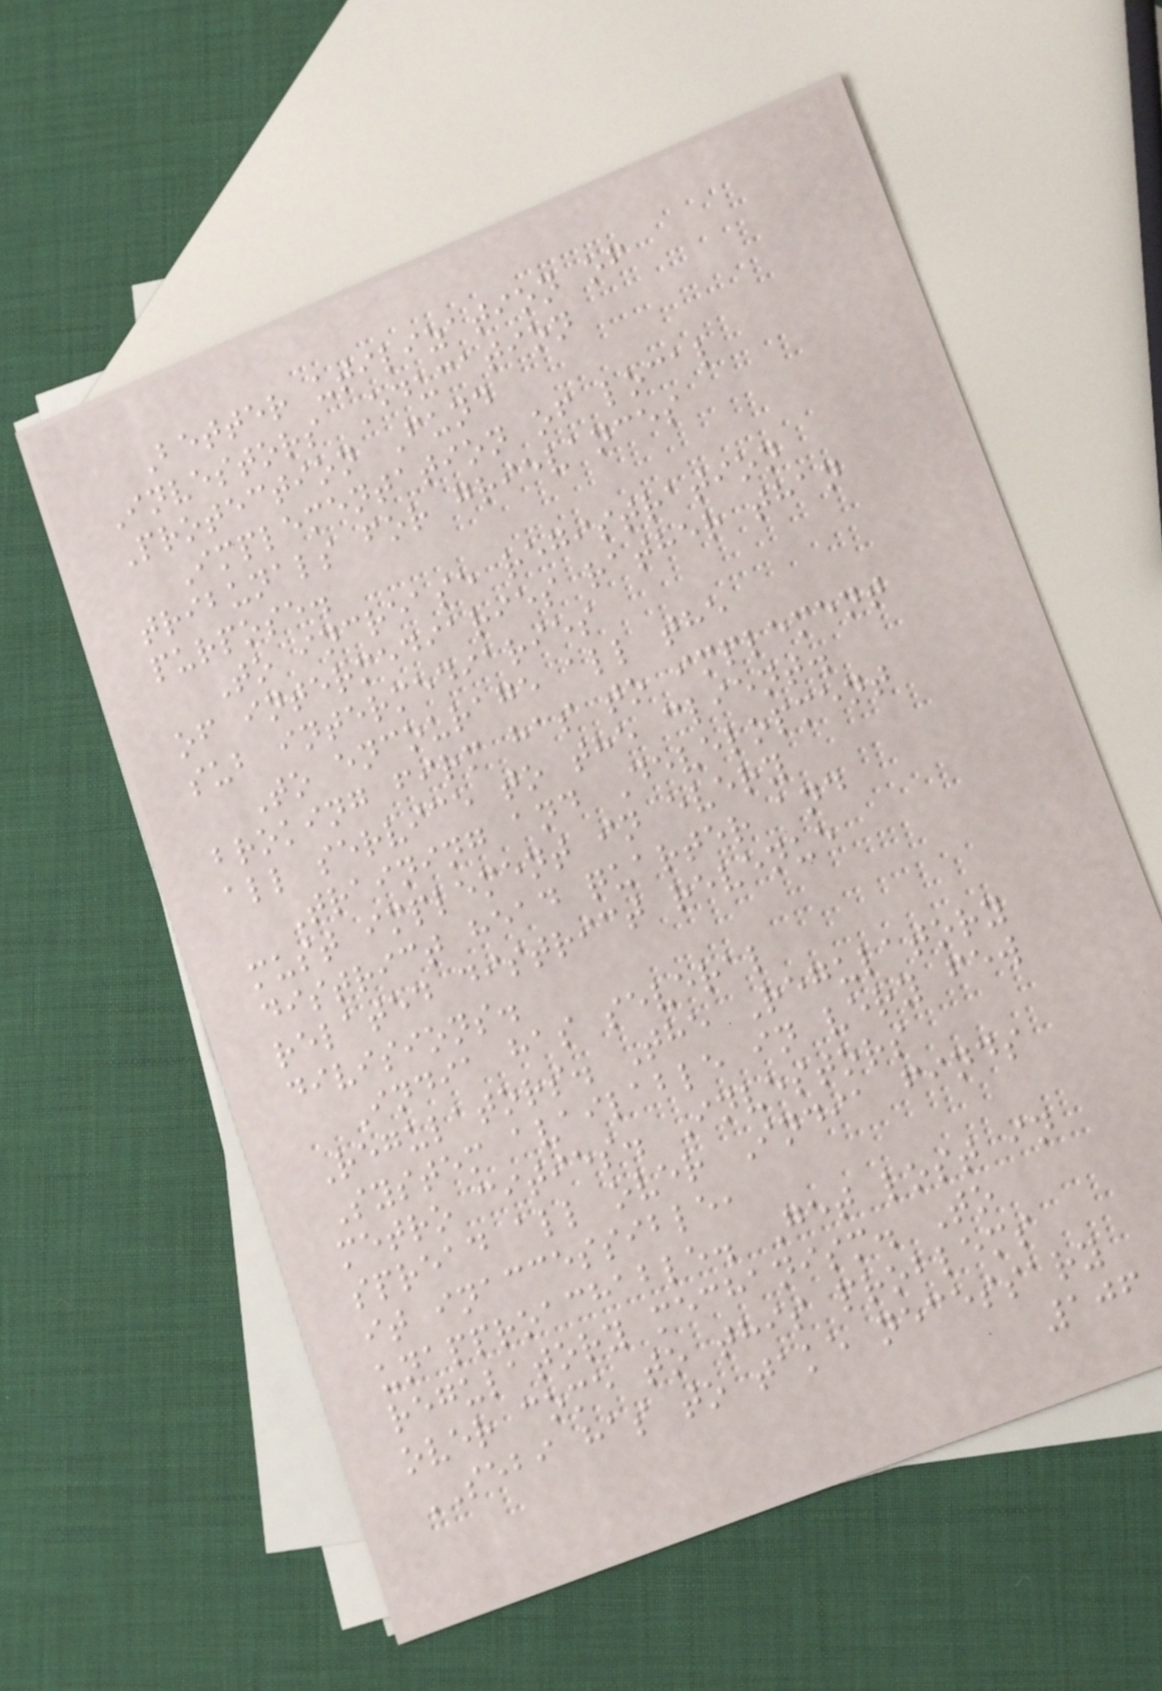Better utilization of
Investors Education
Protection Fund
Implementation of local
tribunals for grievances
purpose.
To increase registration
of intermediaries rather than
sub intermediaries
To encourage all the
broking firm has to implement
all service to the client.
Training and Development
must implement in every
district head quarter and
related district revenue
divisions.
India has several
Regulators. The Regulatory
System available in very few
metro cities. Investors
spread all over India finds
it inaccessible,
unapproachable. Get lost in
regulatory mechanism. To
over come to this problems
SEBI has to take necessary
106
